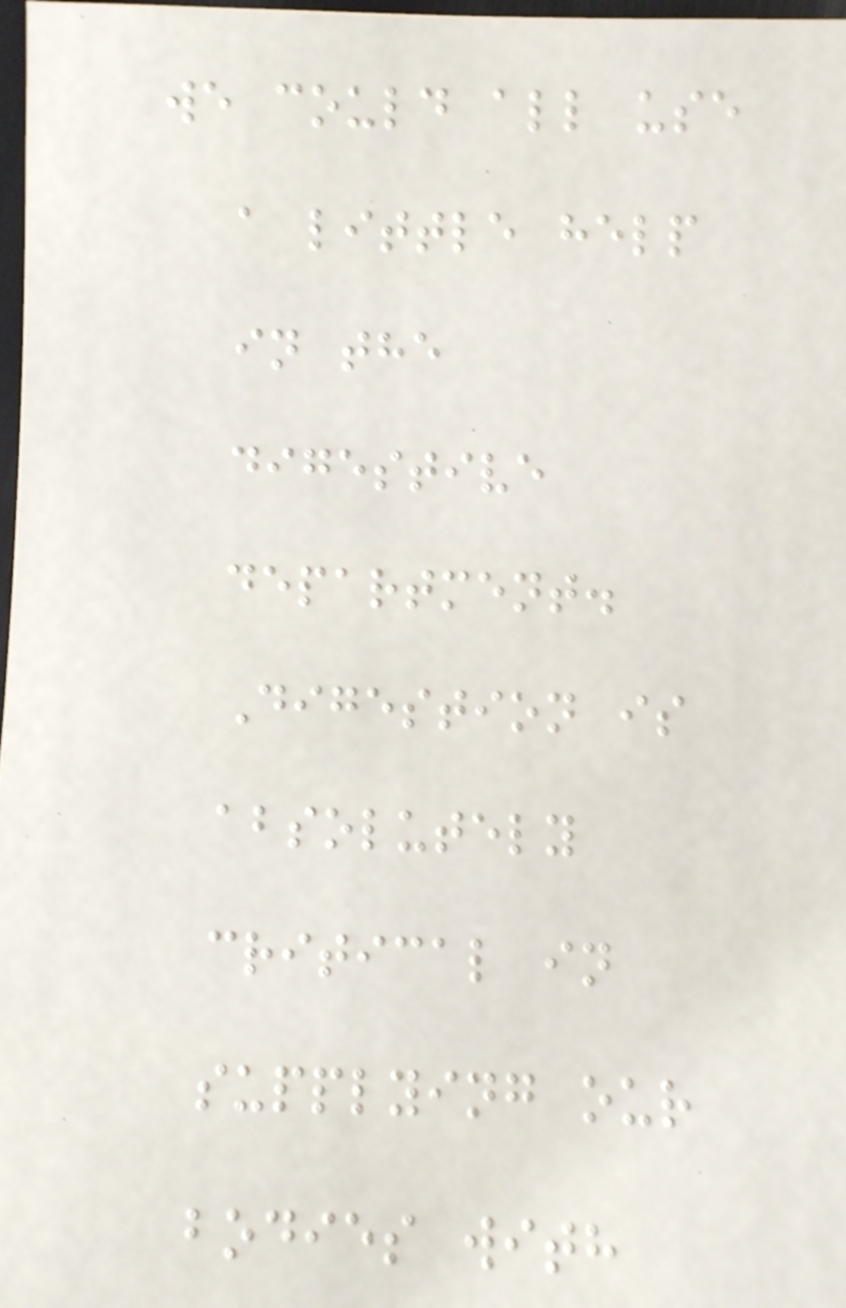we could all use
a little help
in the
digestive
department.
Digestion is
absolutely
critical in
supplying our
bodies with
